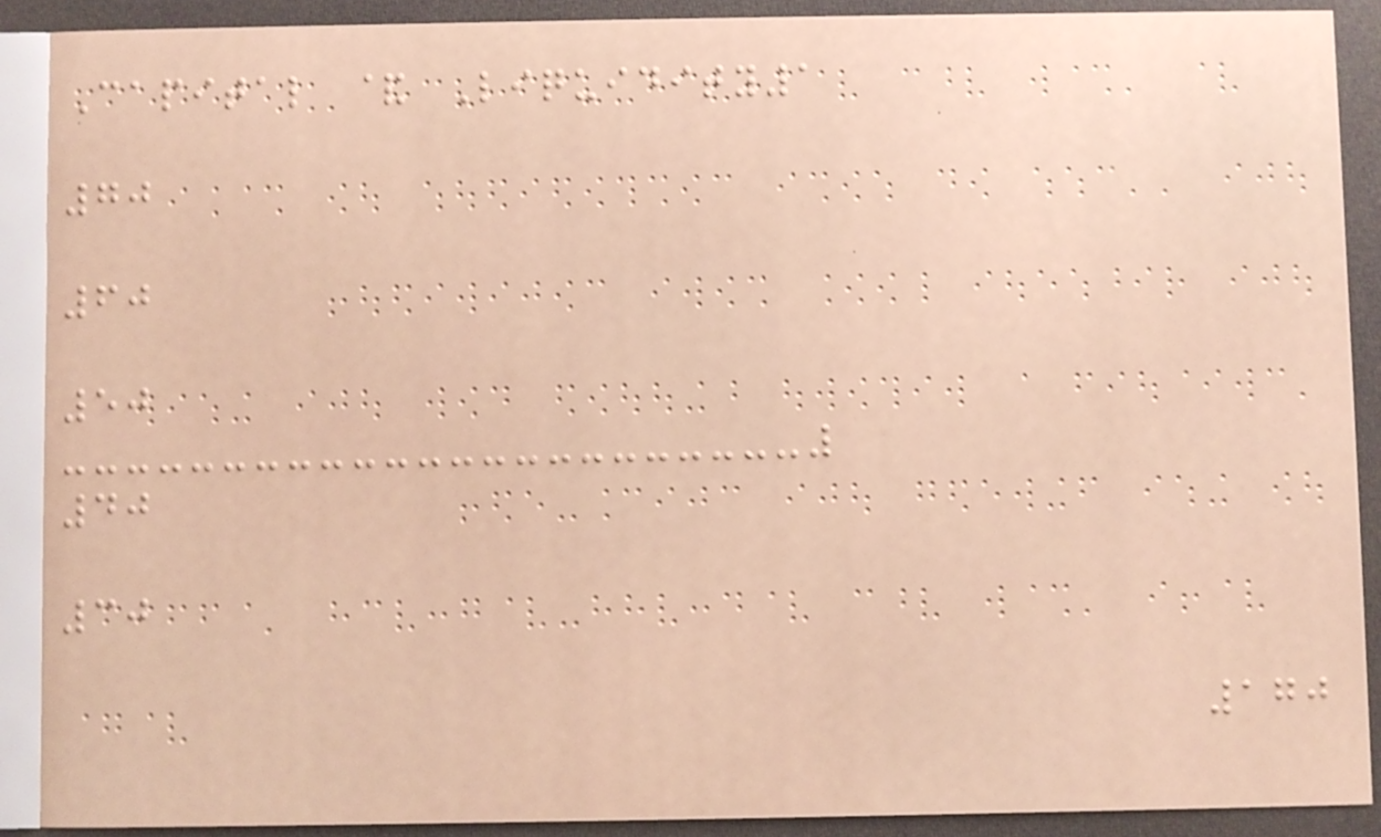Capital & Liquidity1
70
60
50
40
30
170
